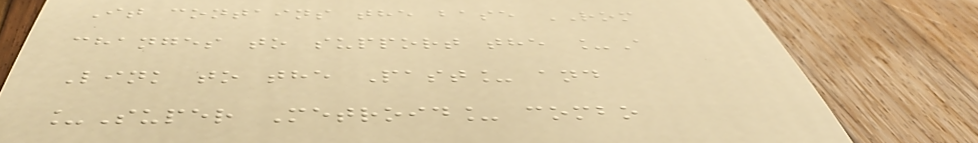It contains the base ROM
changes to support the _A
Link to the Past_ and
_Super Metroid_ combo
